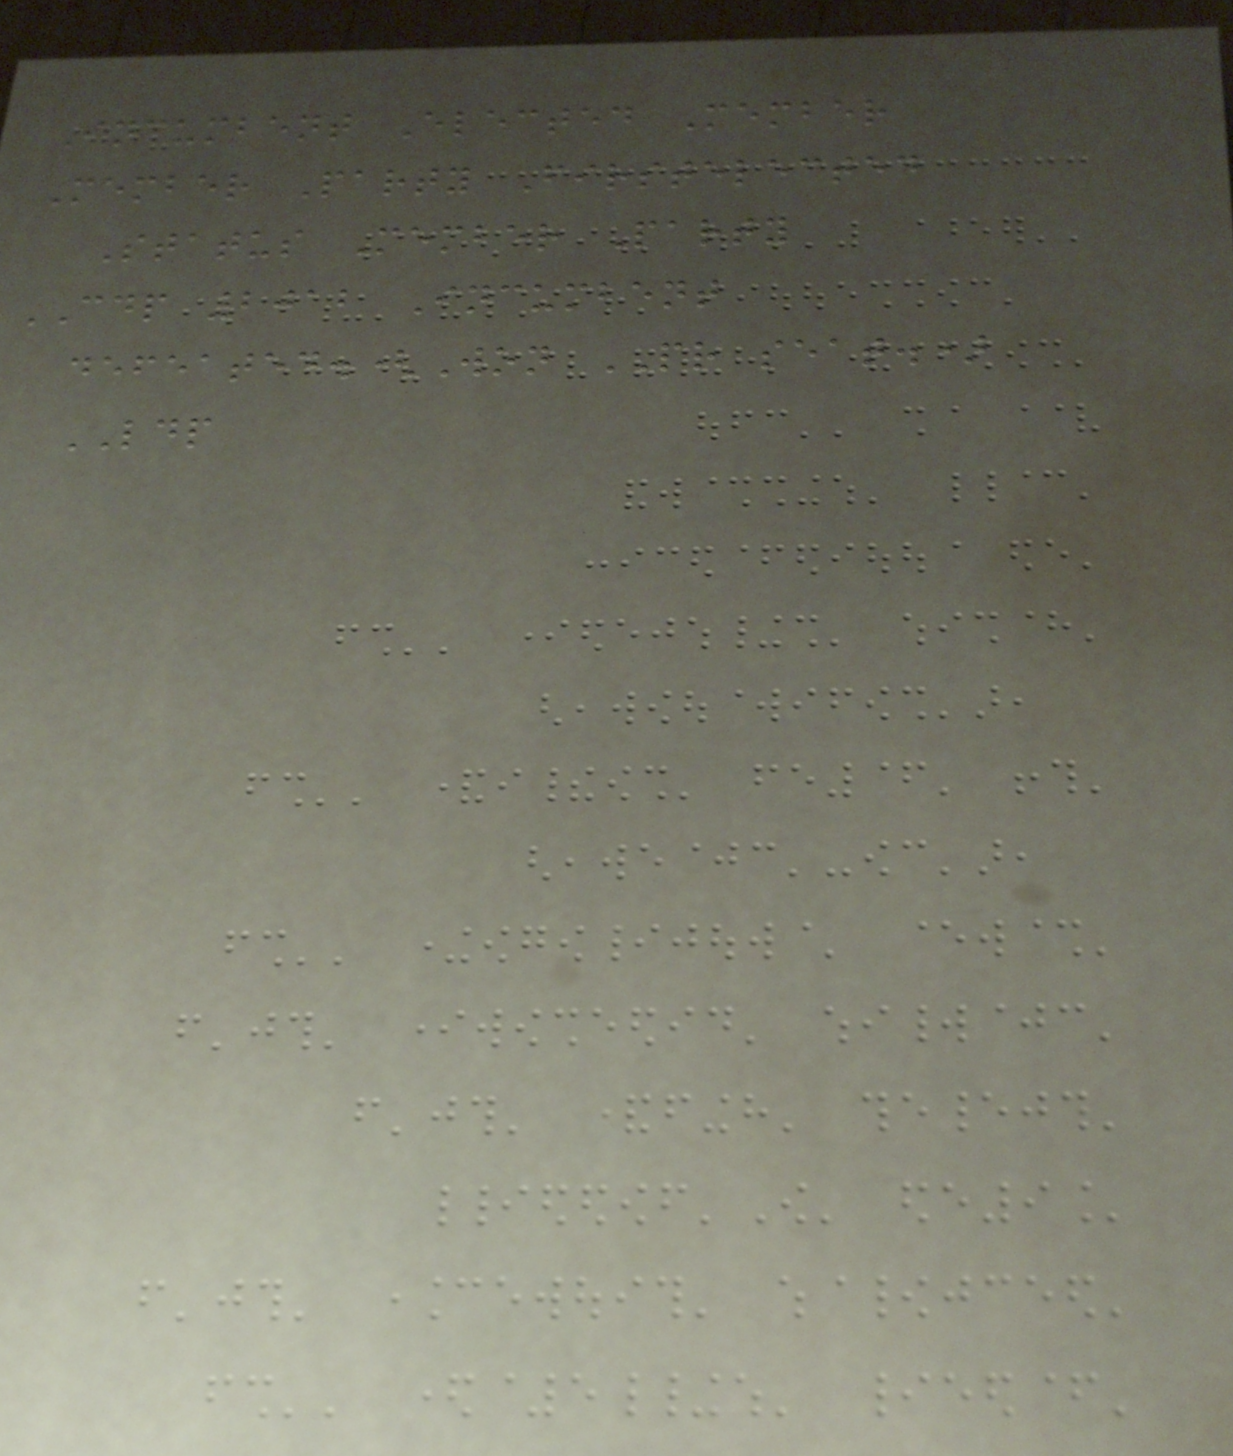Incumbent Elected Member
Member Party Firstelected
Status Member Party
CDP 2012 Incumbent
defeated.(Won PR seat.)
LDP
